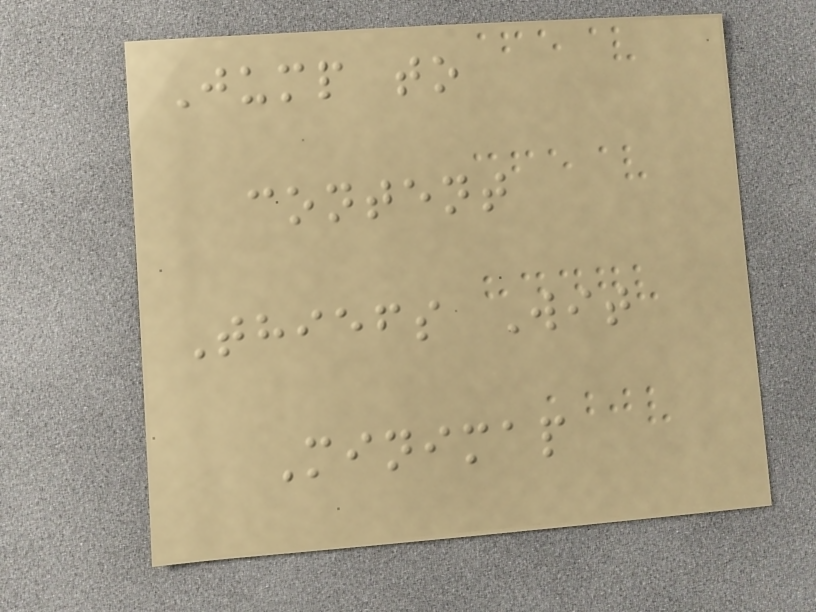Jump to
content
Thiefs Wit
Minimap
